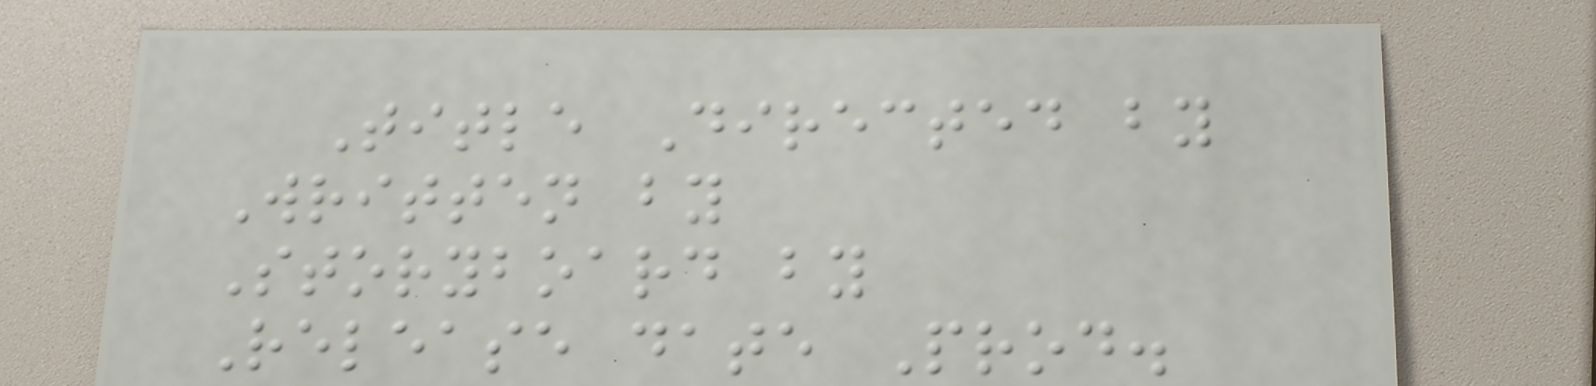Title Directed by
Written by
Storyboard by
Release date Prod.
